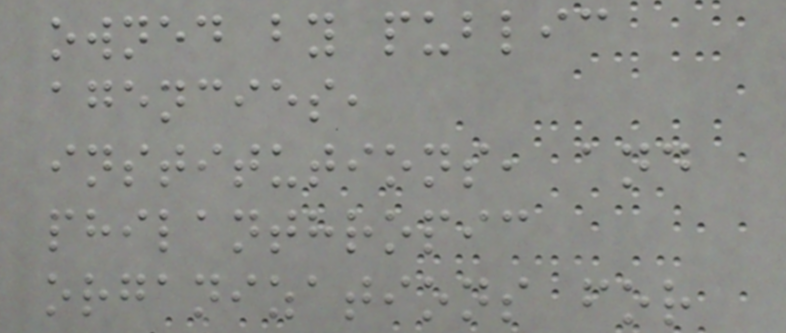owned by public
agencies,
institutions, and
philanthropic
organizations for
